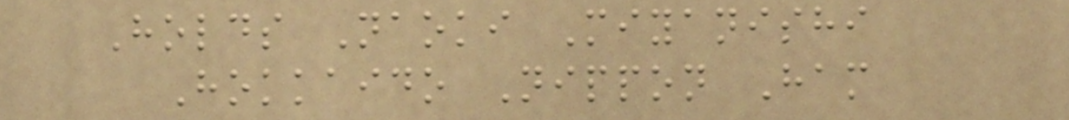Holds Naoki Miyanishi
Hokkaido Nippon Ham
